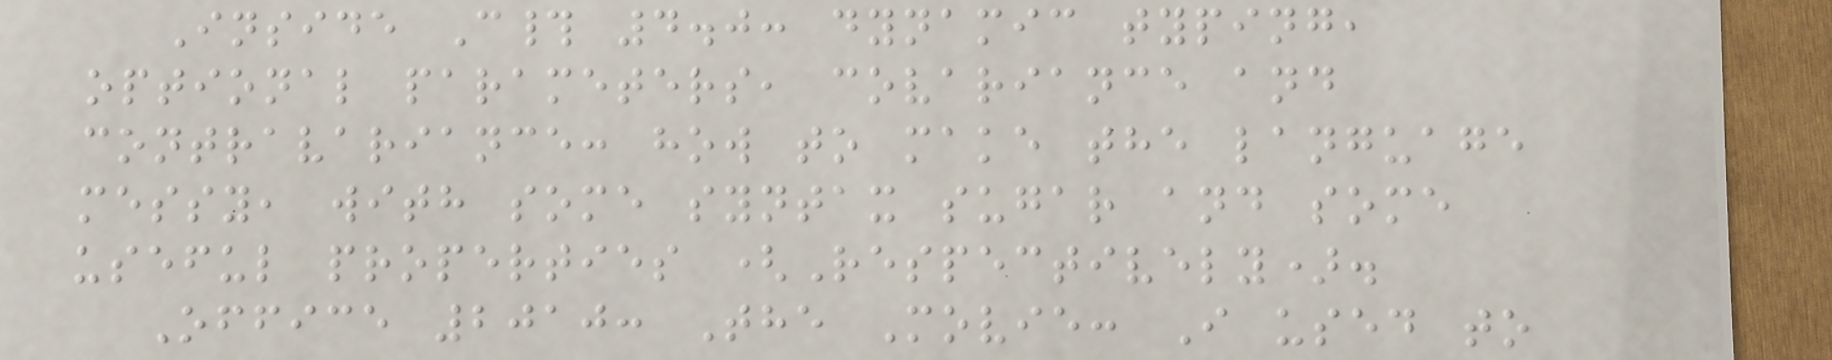Inside C# 4.0: dynamic typing,
optional parameters, covariance and
contravariance: how to make the language
messy, with some syntax sugar and some
useful properties (Respectively).
Office 2010: The Movie: I used to
